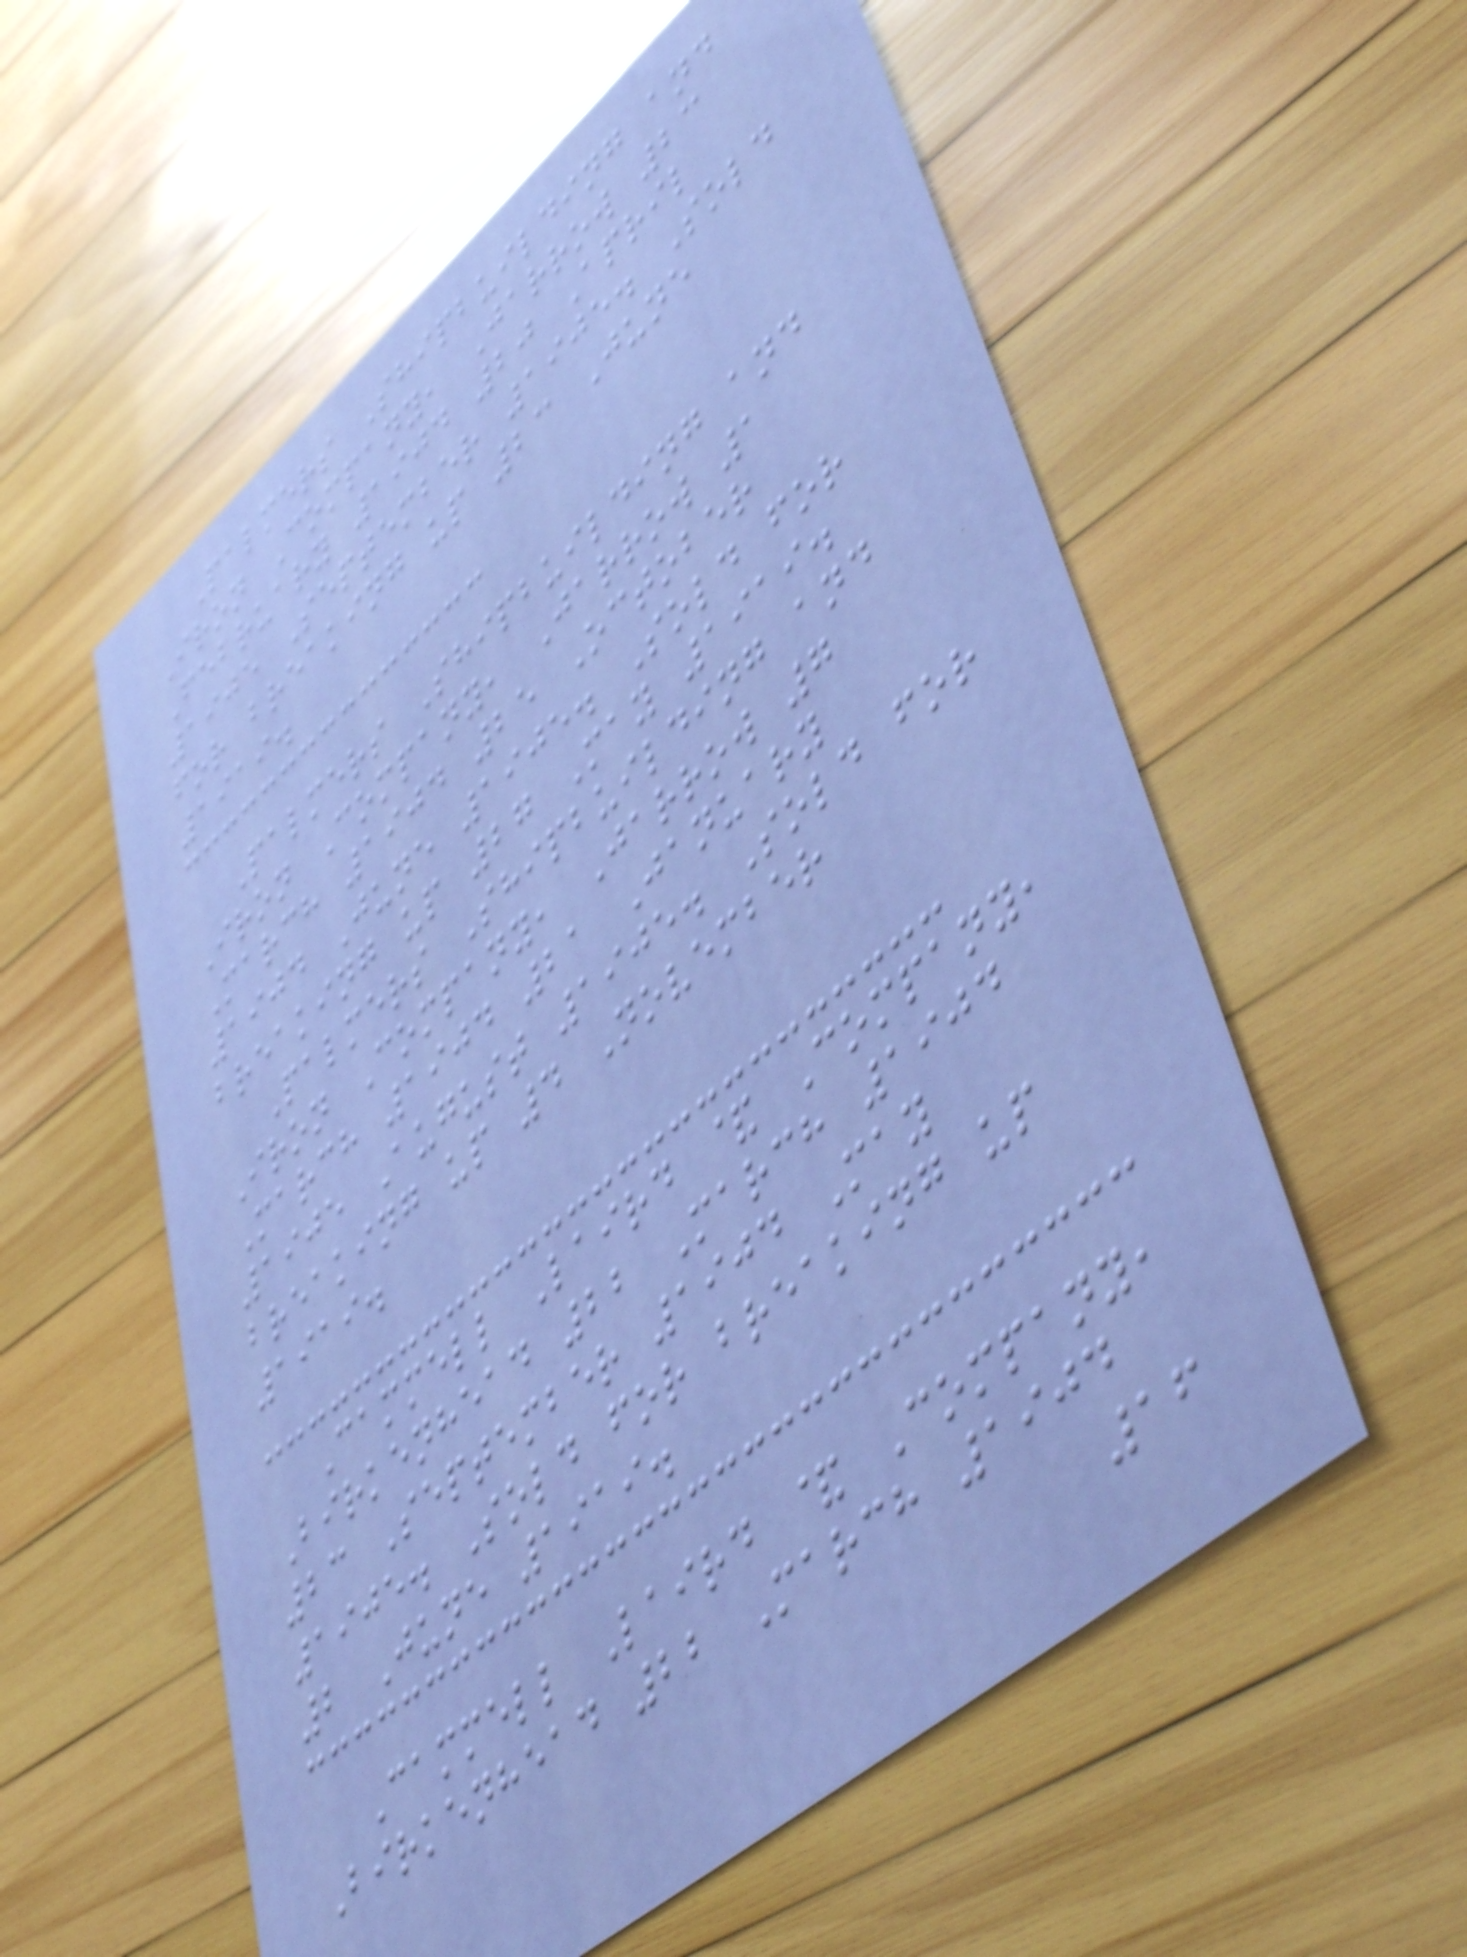Palmers Shipbuilding and
Iron Company, Jarrow 23
February 1904 20 April
1905 September 1905. Sold
for breaking up 23 June
1919.
Palmers Shipbuilding and
Iron Company, Jarrow 1
March 1904 25 October
1904 June 1905. Sold for
breaking up 27 May 1919.
Palmers Shipbuilding and
Iron Company, Jarrow 7
March 1904 21 January
1905 August 1905. Sold for
breaking up 4 November
1919.
Cammell Laird & Company,
Birkenhead 22 March 1904
23 September 1904 May
1905. Sold for breaking up
2 June 1919.
Cammell Laird & Company,
Birkenhead 22 March 1904
16
